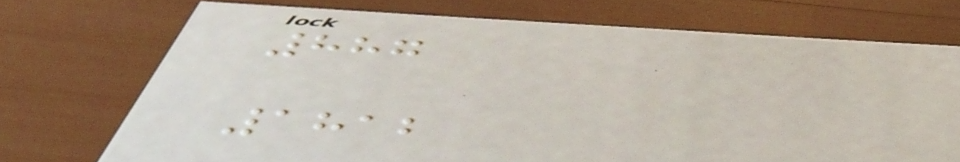887
1812
